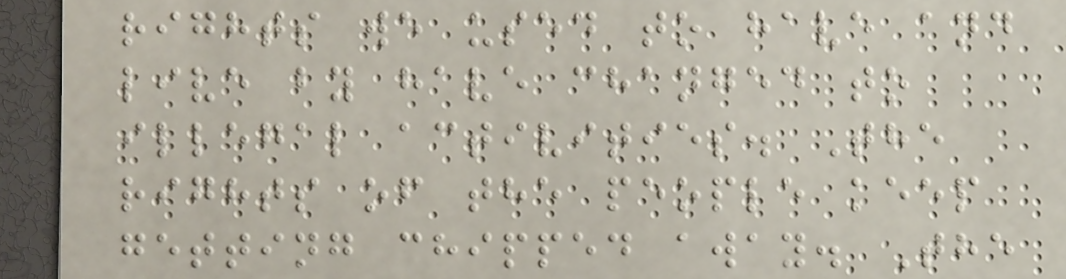rights we used to have and
live by have changed to
illegal activities. The
rights of the people keep
getting chipped away. The
